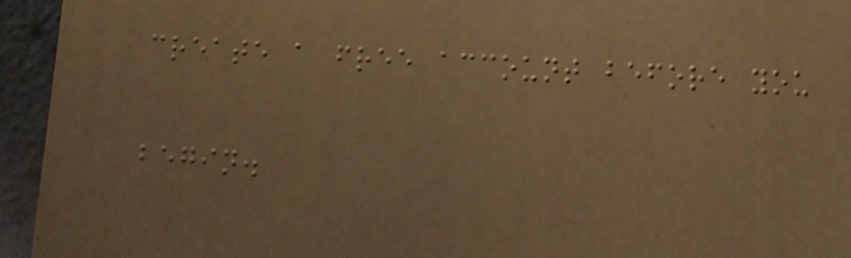create a free account before you
begin.
